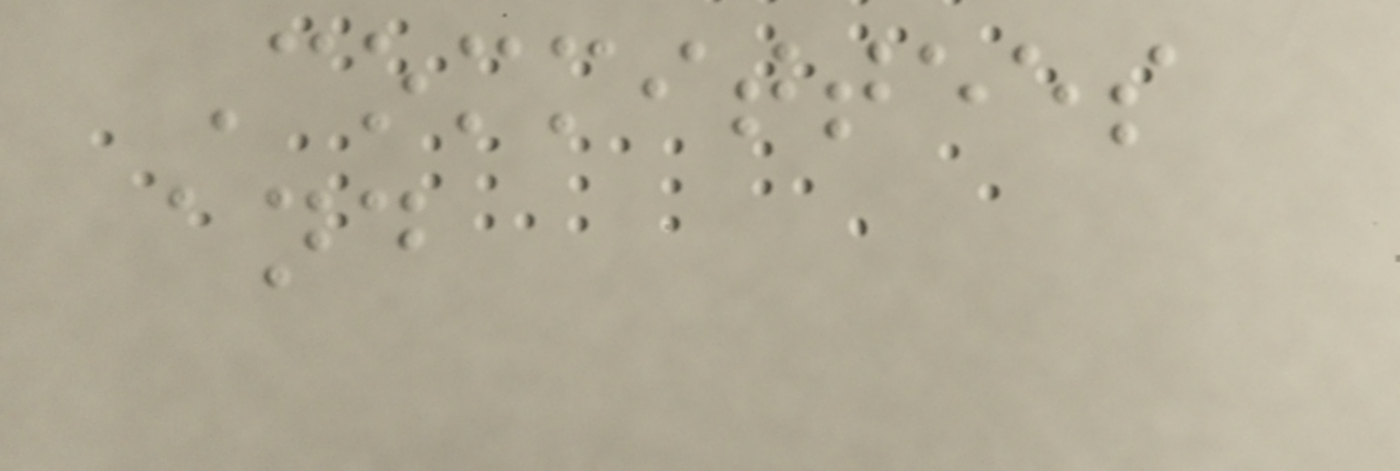Committees
and
